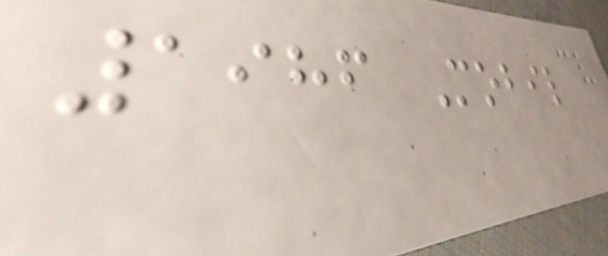1986 Mobil
